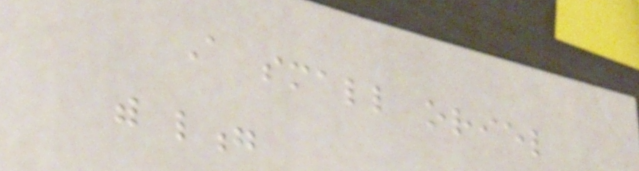A small oriel
with long
